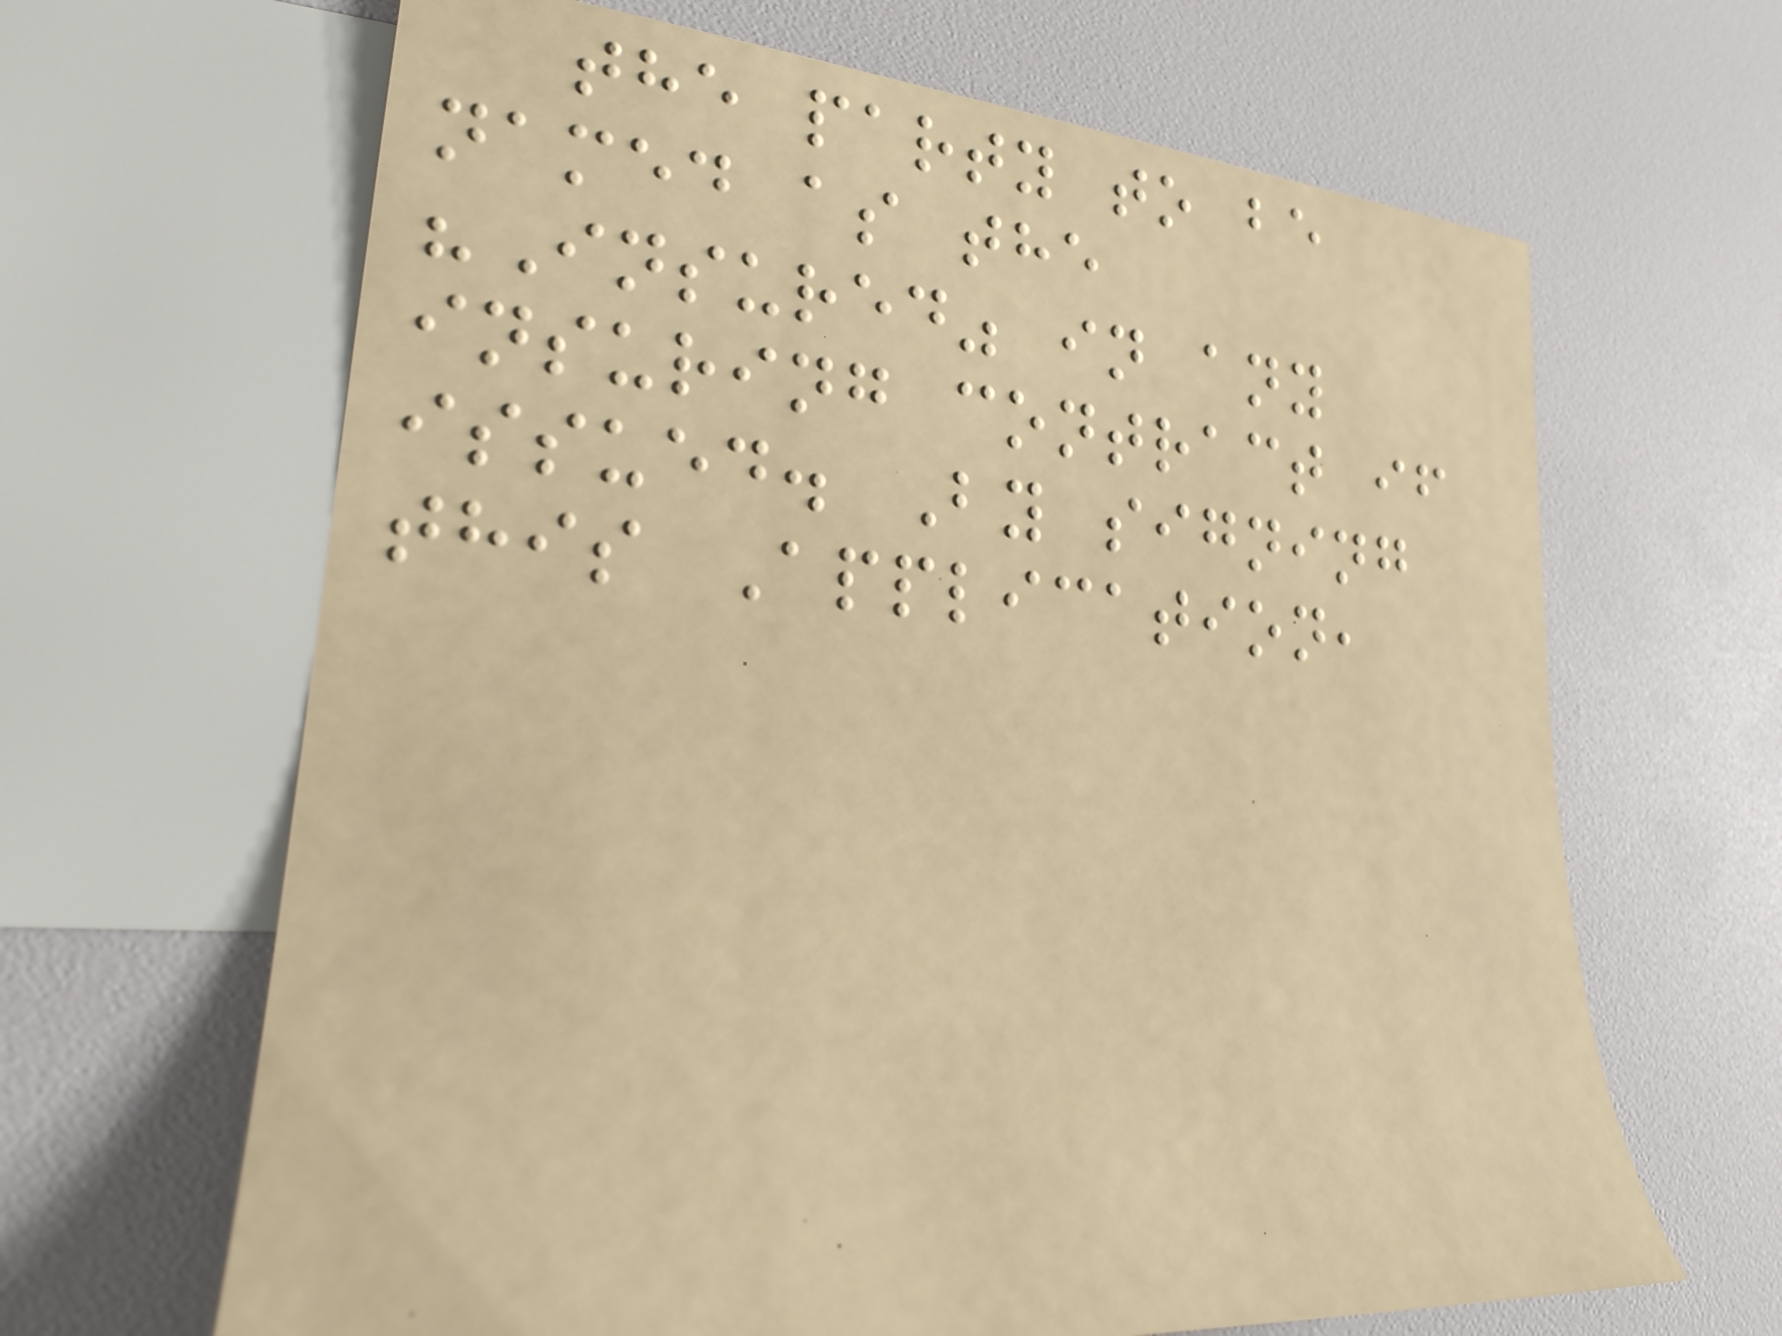the party to be
named as the
"Insured" in any
insuring contract if
issued. By signing
this Application,
